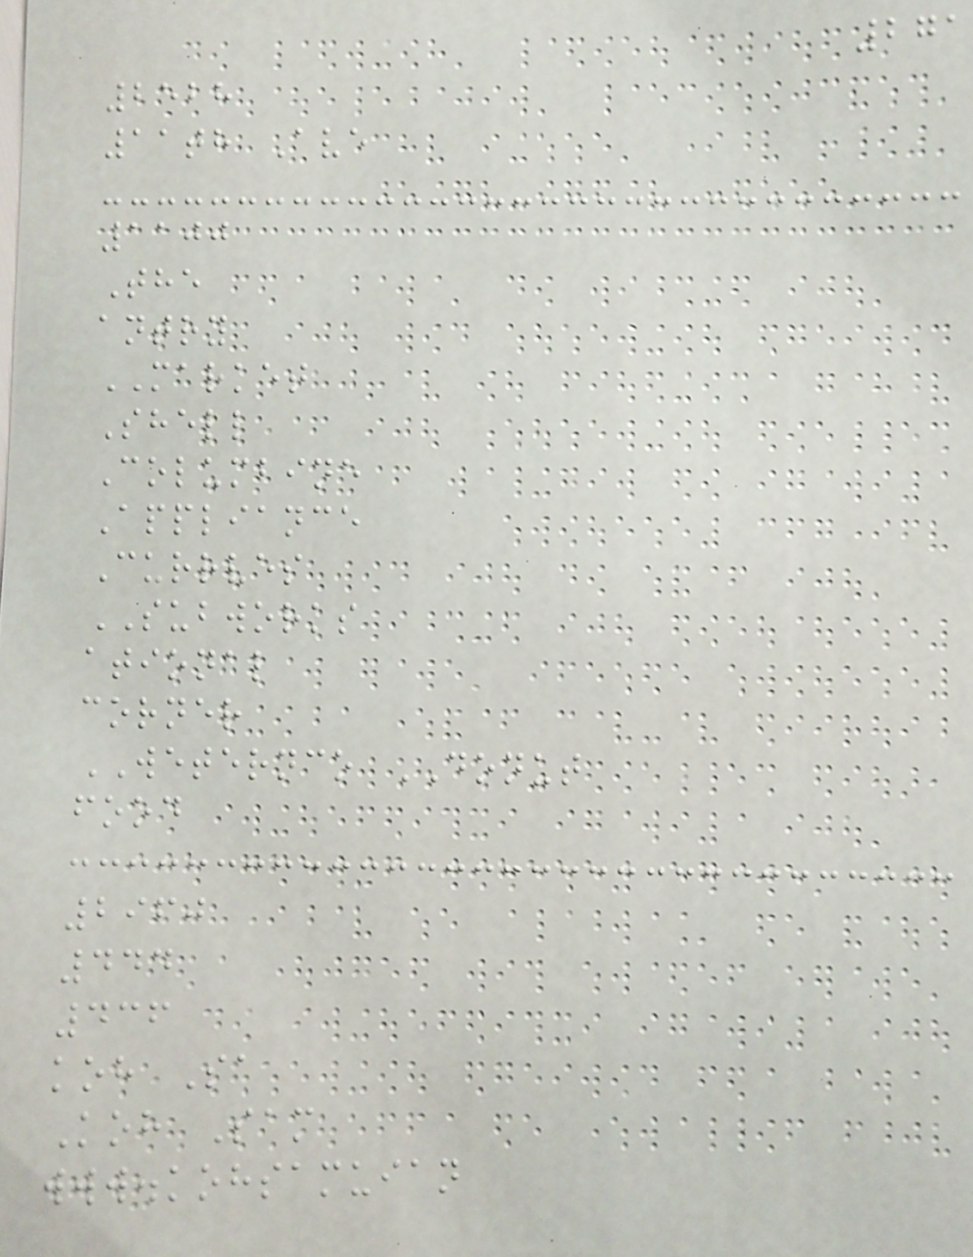271
2528
11th Ave
1100
The
antry
MARKET
Shell
Columbine
Appliance
Currves
SUBWORKS
ational
corner
WETERNCO DONUT
food
2960
444
436
koh Sa
Koh Sam
www.kohsamuian
